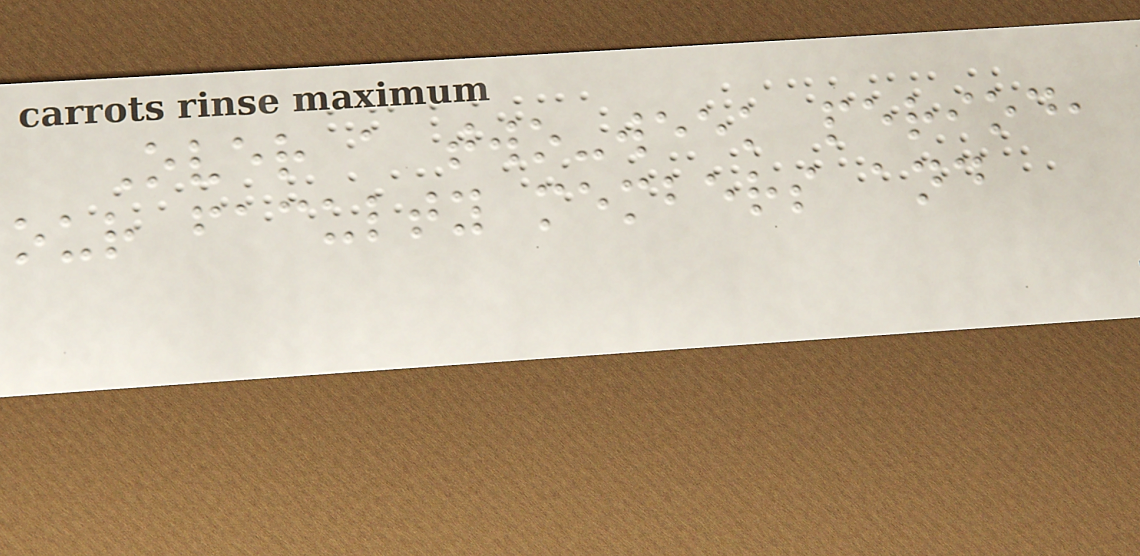Over a two-week period,
our faculty members and
